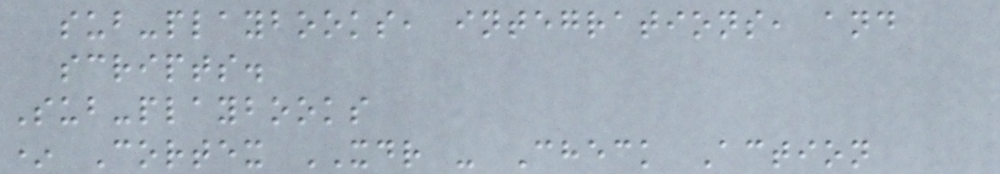sub-playbooks, integrations, and
scripts.
Sub-playbooks
* Cortex XDR - Check Action
